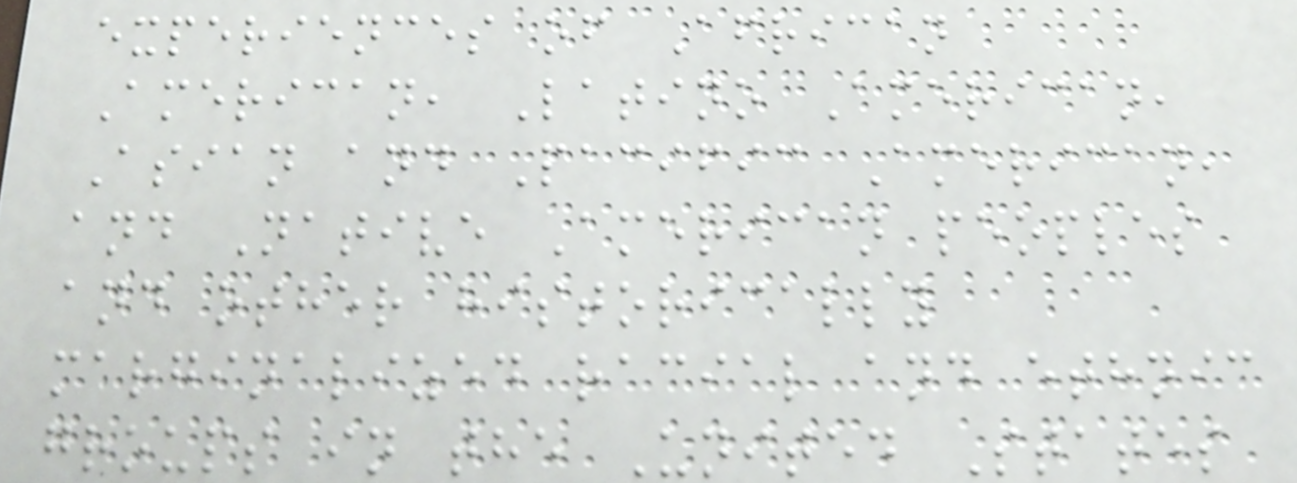experiences of African
American, Latino American,
Asian and Pacific American,
and Native American peoples
and other historically
marginalized racial and ethnic
groups in the United States
